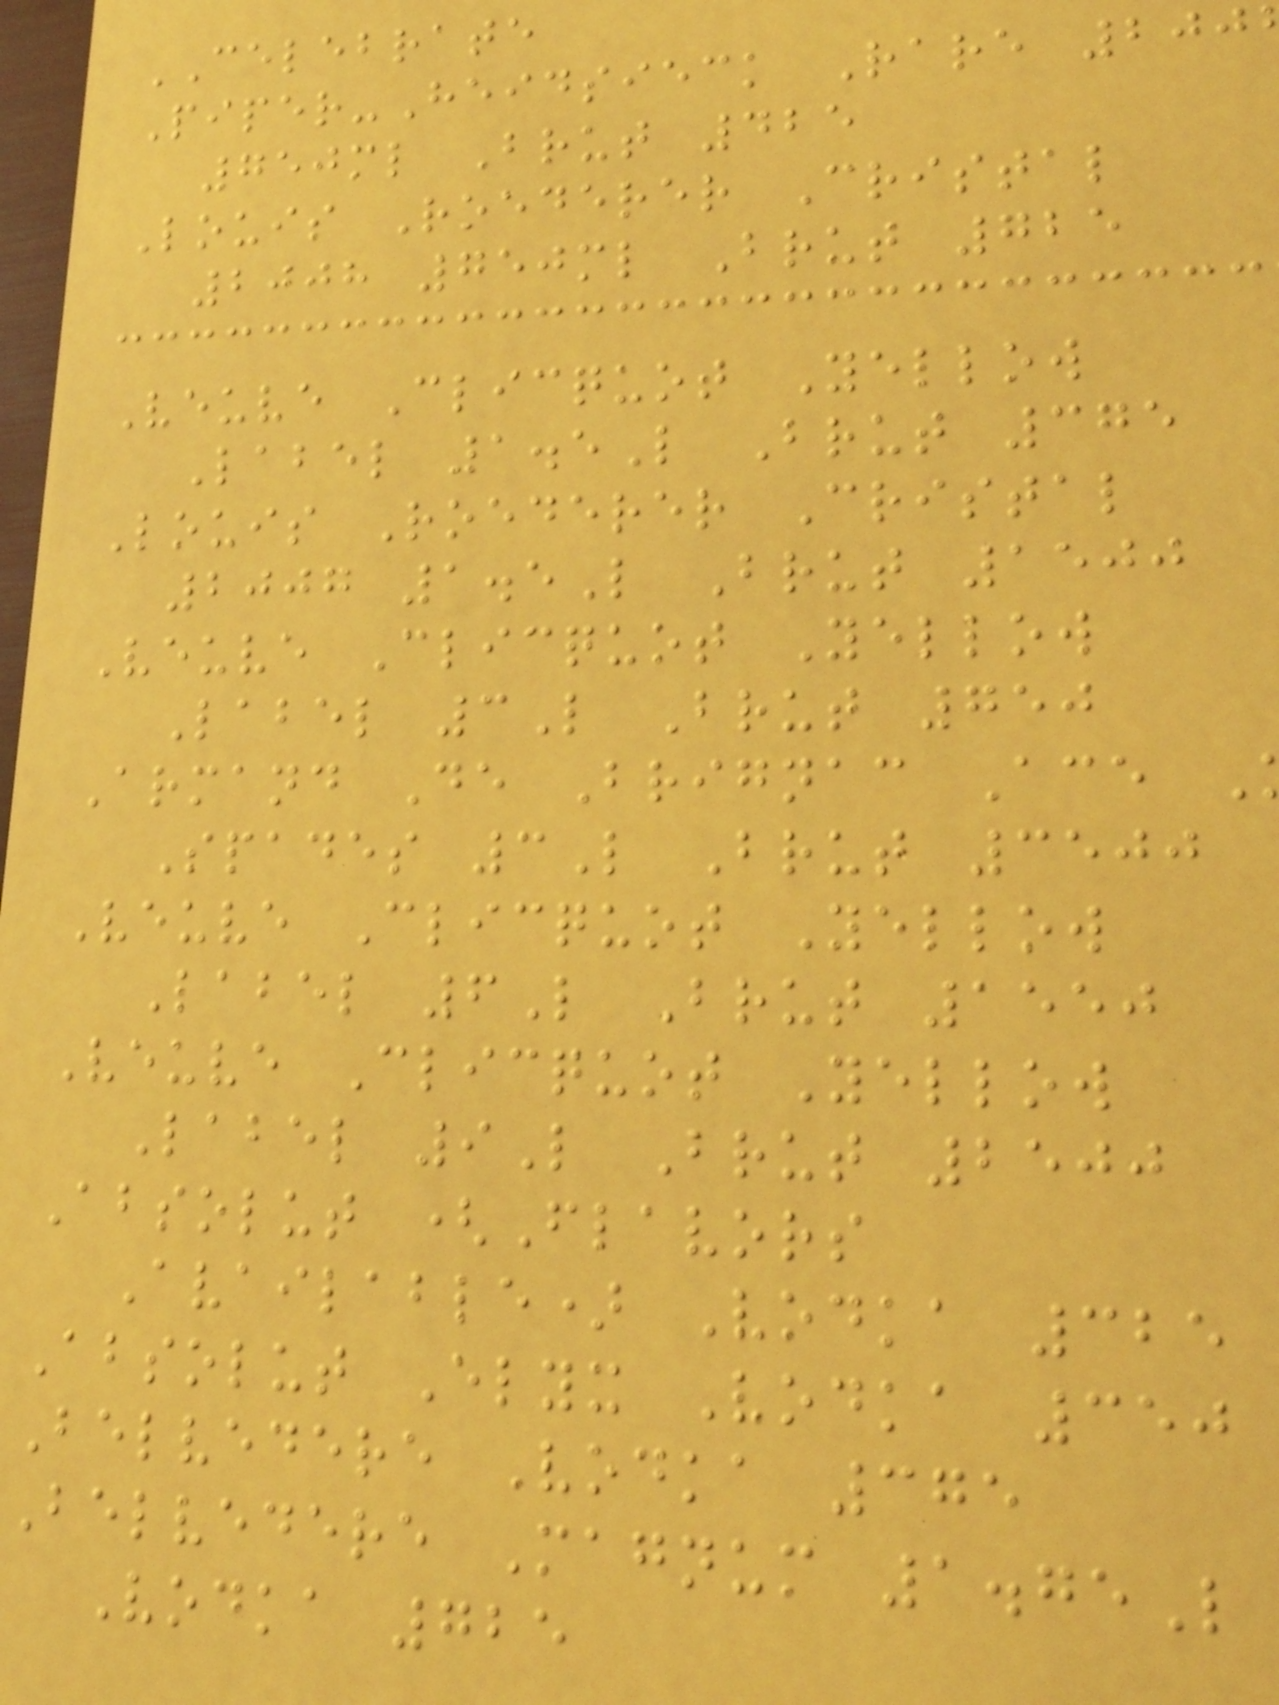CELEBRATE
Piper-Heidsieck Rare 200
750ml Brut 425
Louis Roederer Cristal
2008 750ml Brut 725
Veuve Clicquot Yellow
Label 1.5L Brut 375
Louis Roederer Cristal
2007 1.5L Brut 1500
Veuve Clicquot Yellow
Label 3L Brut 750
Armand De Brignac Ace
Spades 3L Brut 3500
Veuve Clicquot Yellow
Label 6L Brut 1550
Veuve Clicquot Yellow
Label 9L Brut 2500
Absolut (Flavors
Available) Vodka 325
Absolut Elyx Vodka 350
Belvedere Vodka 375
Belvedere Magnum 1.75L
Vodka 725
